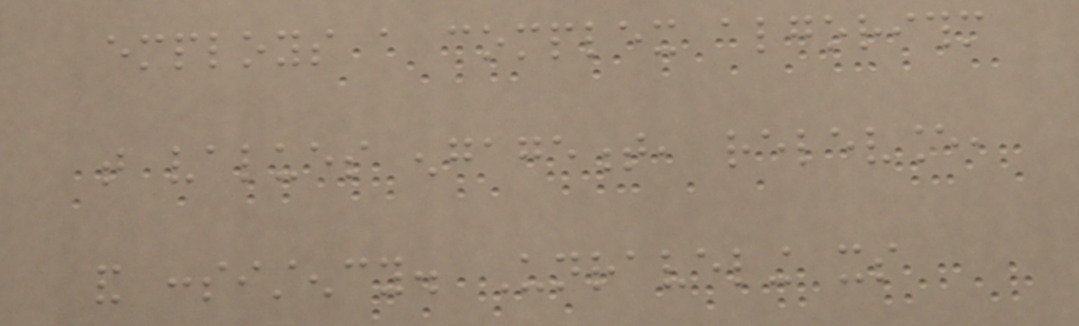employs a complex algorithm
that values engagement, relevance,
and consistency. Unraveling its
